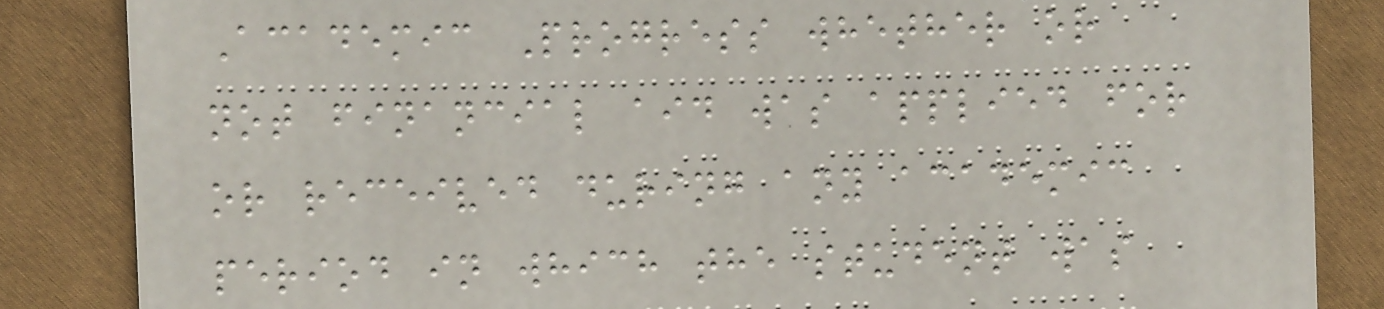Academic Progress whether or
not financial aid was applied for
or received during any academic
period in which the student was
